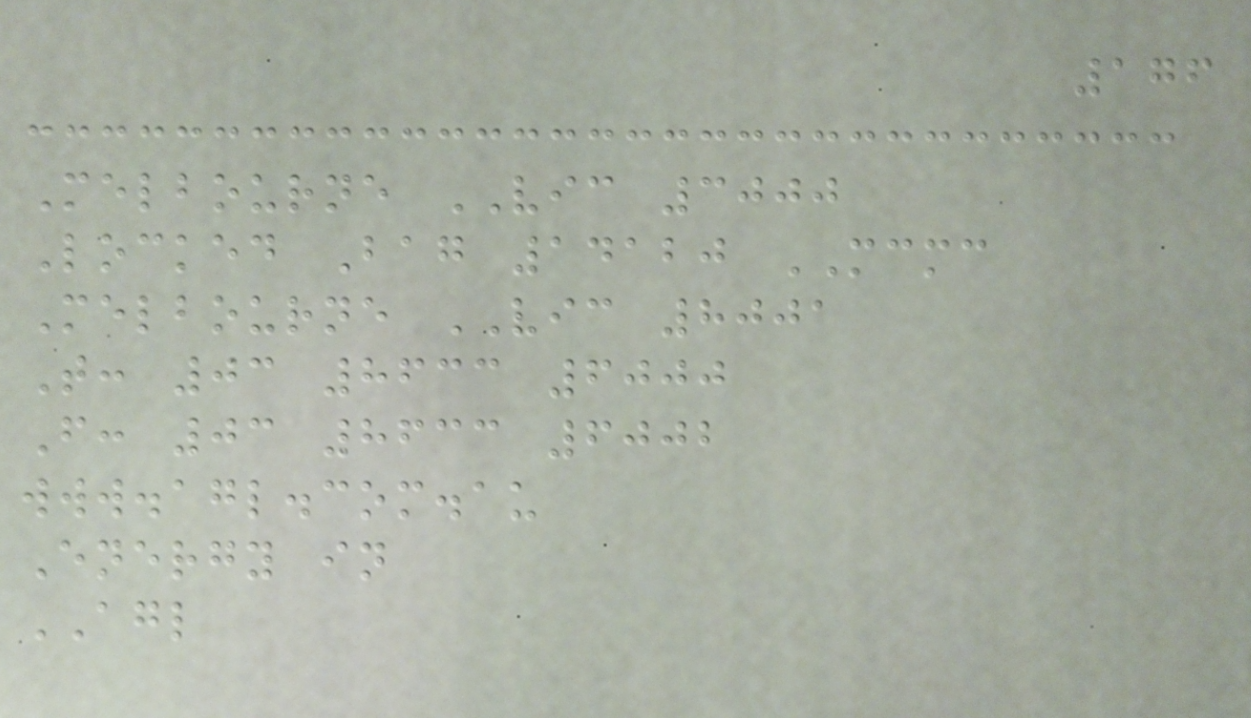176
Melbourne VIC 3000
Locked Bag 14120 MCMC
Melbourne VIC 8001
T: 03 8633 6000
F: 03 8633 6002
www.agl.com.au
Energy in
AGL
